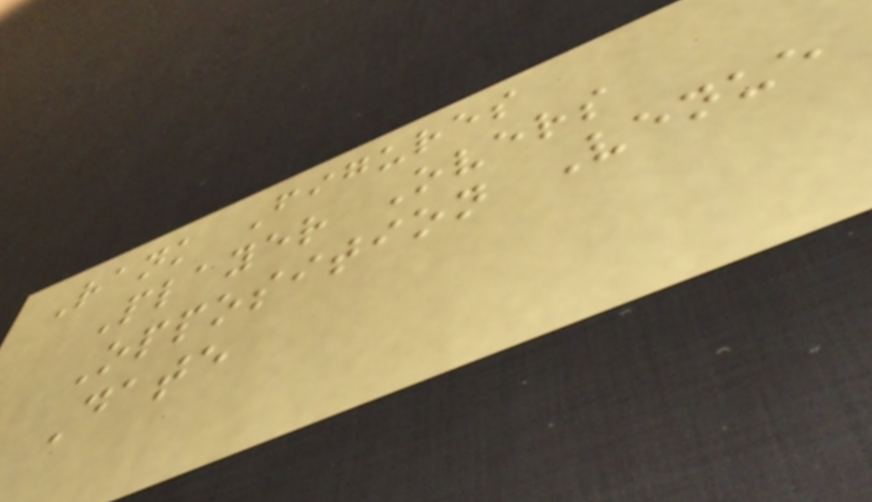Rank Figures
Player Overs
Opposition Venue
Date
